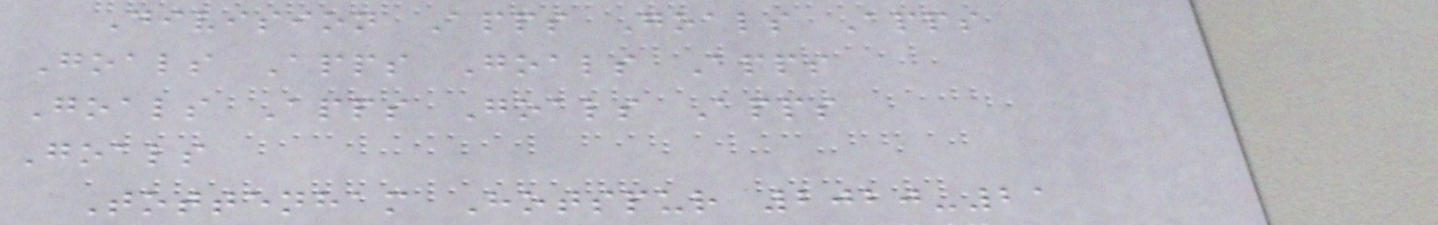Division Apps Goals Apps
Goals Apps Goals Apps
Goals Apps Goals Apps
Goals
Tottenham Hotspur 2020-21
